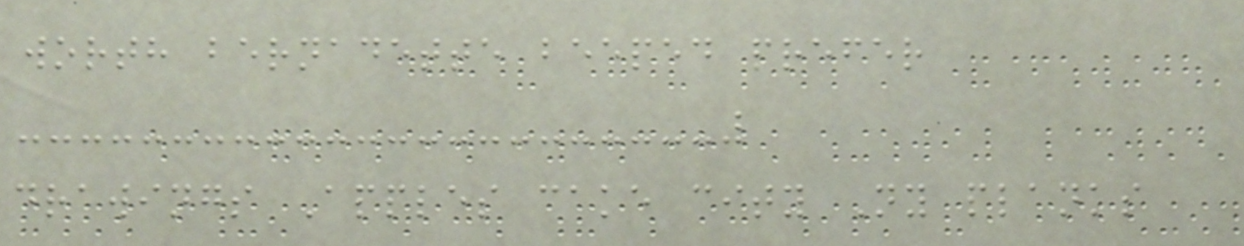worth bernadette beeped prefer
drawings Apples cake city Ny planks
